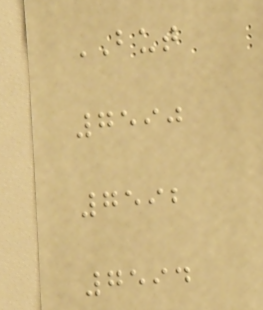BUT
7590
7592
7594
